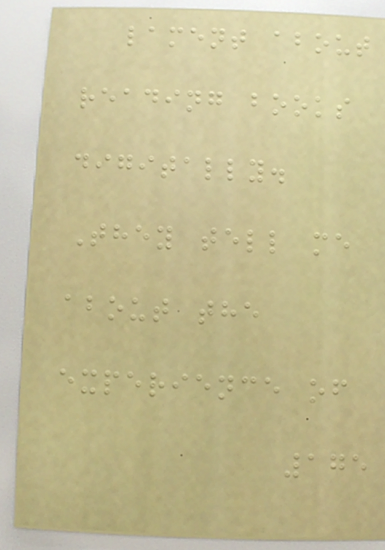lament about
reading books
digitally.
They tell me
about the
experience of
175
